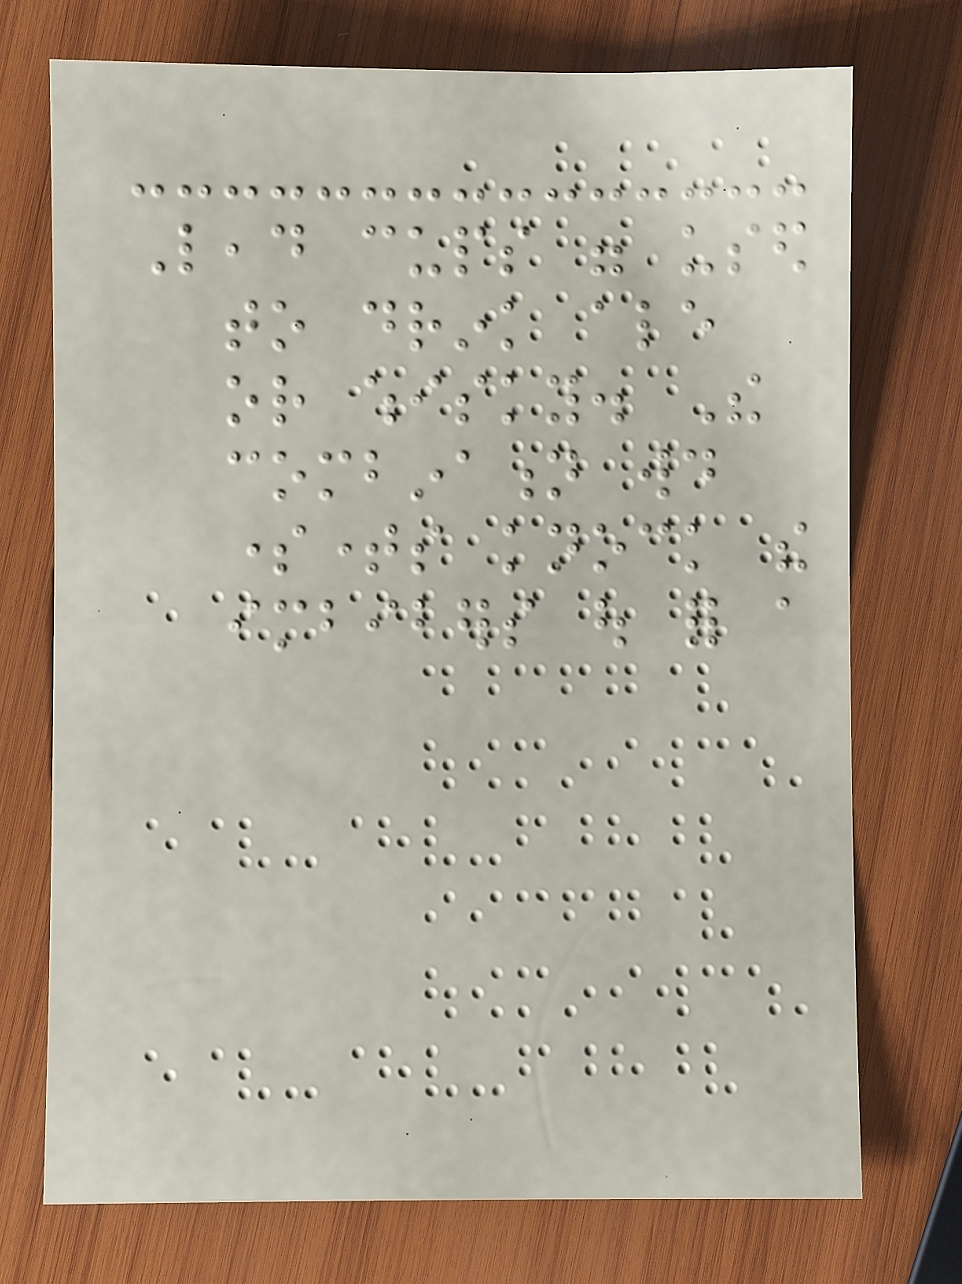Lead cups were used
to drink ale
or whisky. The
combination would
sometimes knock the
imbibers out for a
